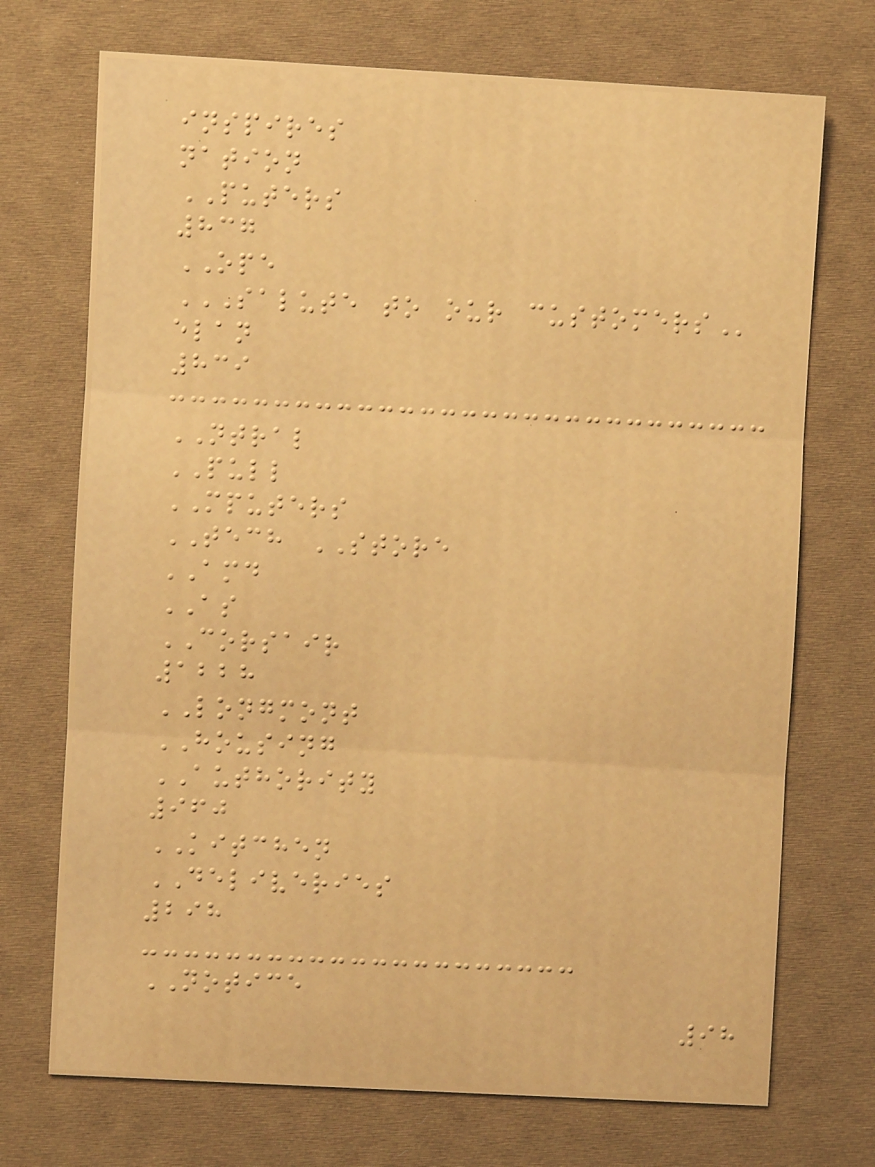inspires
nation
PUTERS
837
OPE
SALUTE TO OUR CUSTOMERS
elan
839
NTRAL
PULL
MPUTERS
TECH STORE
AMD
AS
CORSAIR
1228
LONGMONT
HOUSING
AUTHORITY
960
KITCHEN
DELIVERIES
298
NOTICE
98
